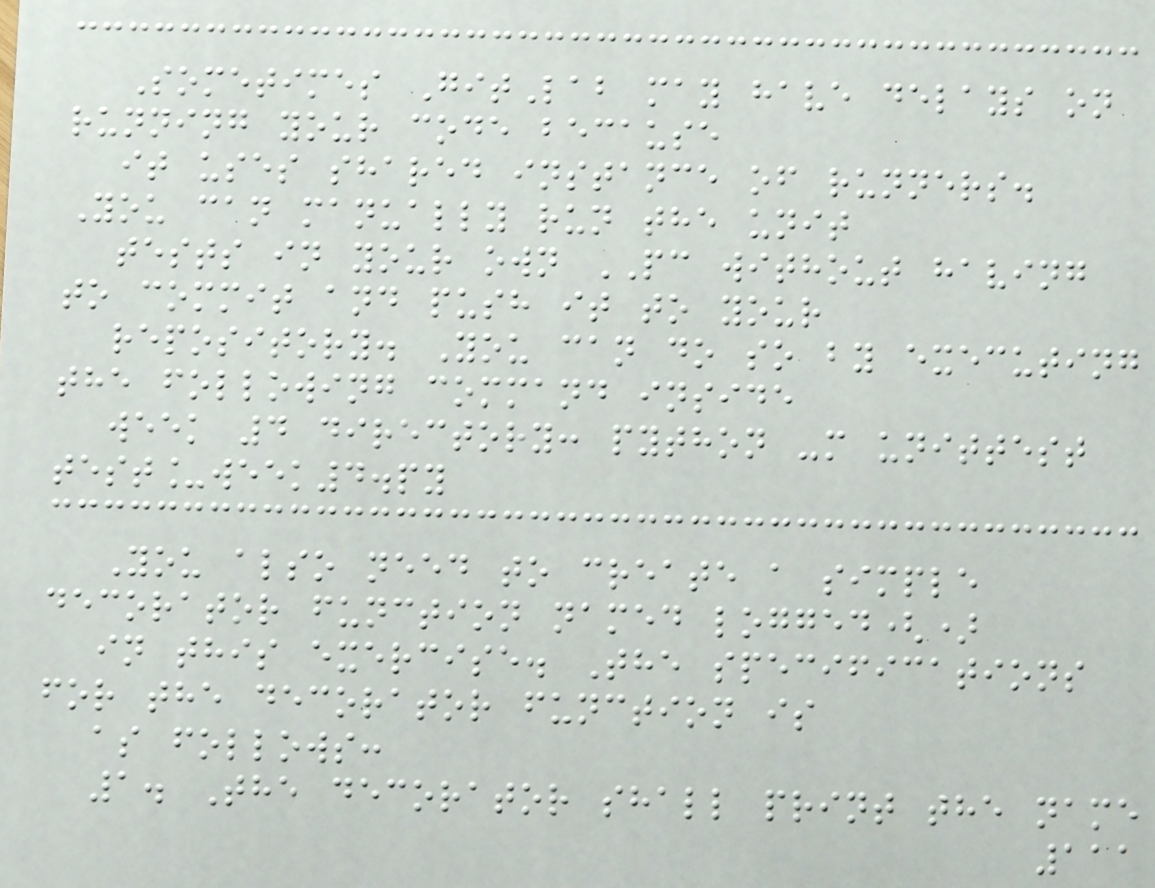Sometimes GitLab may have delays on
running your code because
it uses shared instance of runners.
You can manually run the unit
tests in your own PC without having
to commit and push it to your
repository. You can do so by executing
the following command inside
week 4 directory: python -m unittest
test_week4.py
You also need to create a simple
decorator function named logged()
in this exercise. The specifications
for the decorator function is
as follows:
1. The decorator shall print the name
111
